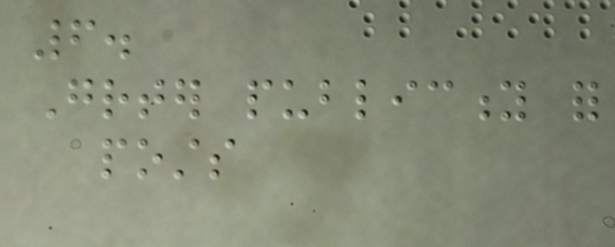6.
Greater publicity for
posts
